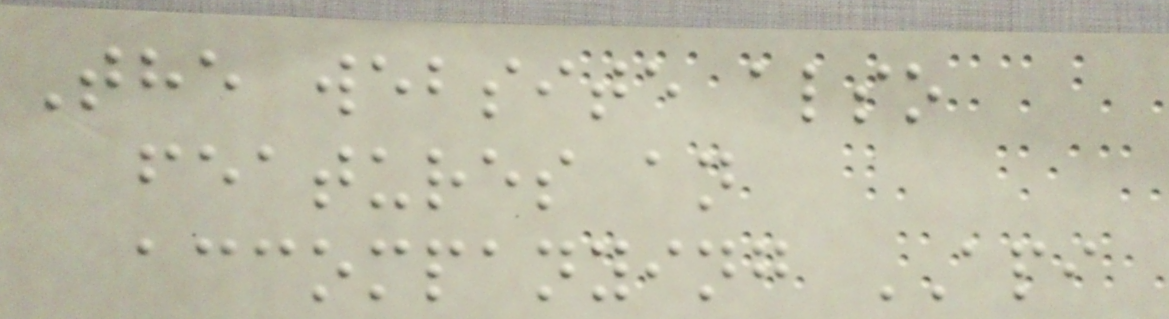The website also
features an
accompanying API
